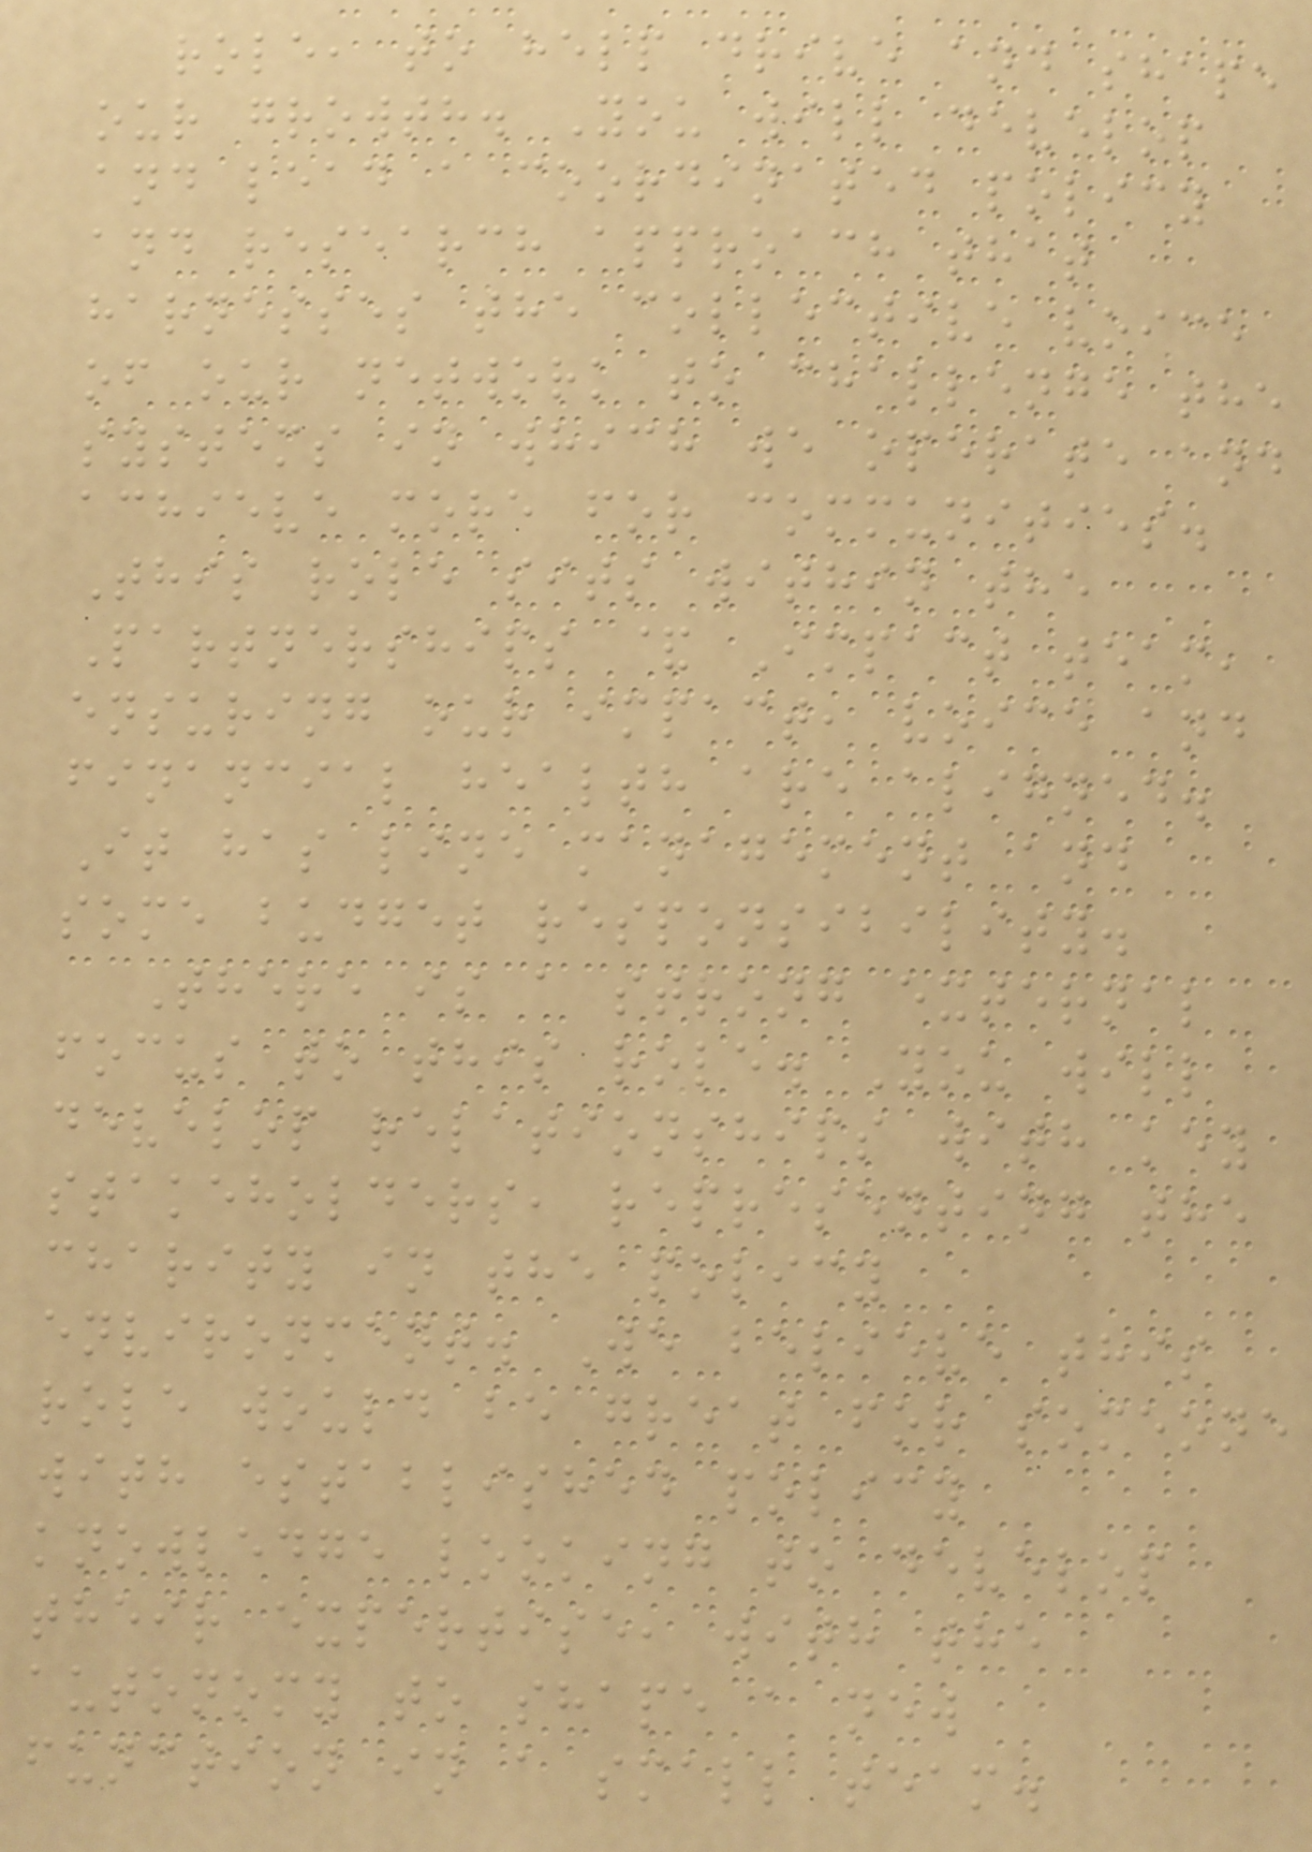role, to help drive and shape
our growth. You will develop
and lead a coordinated policy
and research approach that
harnesses the collective voice
of our network to challenge the
systems in which we operate and
achieve more for communities.
This role sits within the
Partnerships & Impact team,
ensuring our impact, voice and
financial health are aligned.
It has line management and
some budget responsibility.
There is a strong external
focus to this role. You will
develop relationships with key
stakeholders, representing the
charity in the policy
environment. We believe this
role would be great for someone
with established policy
knowledge looking to develop
their expertise, with the
autonomy to shape a new
function in a small team.
